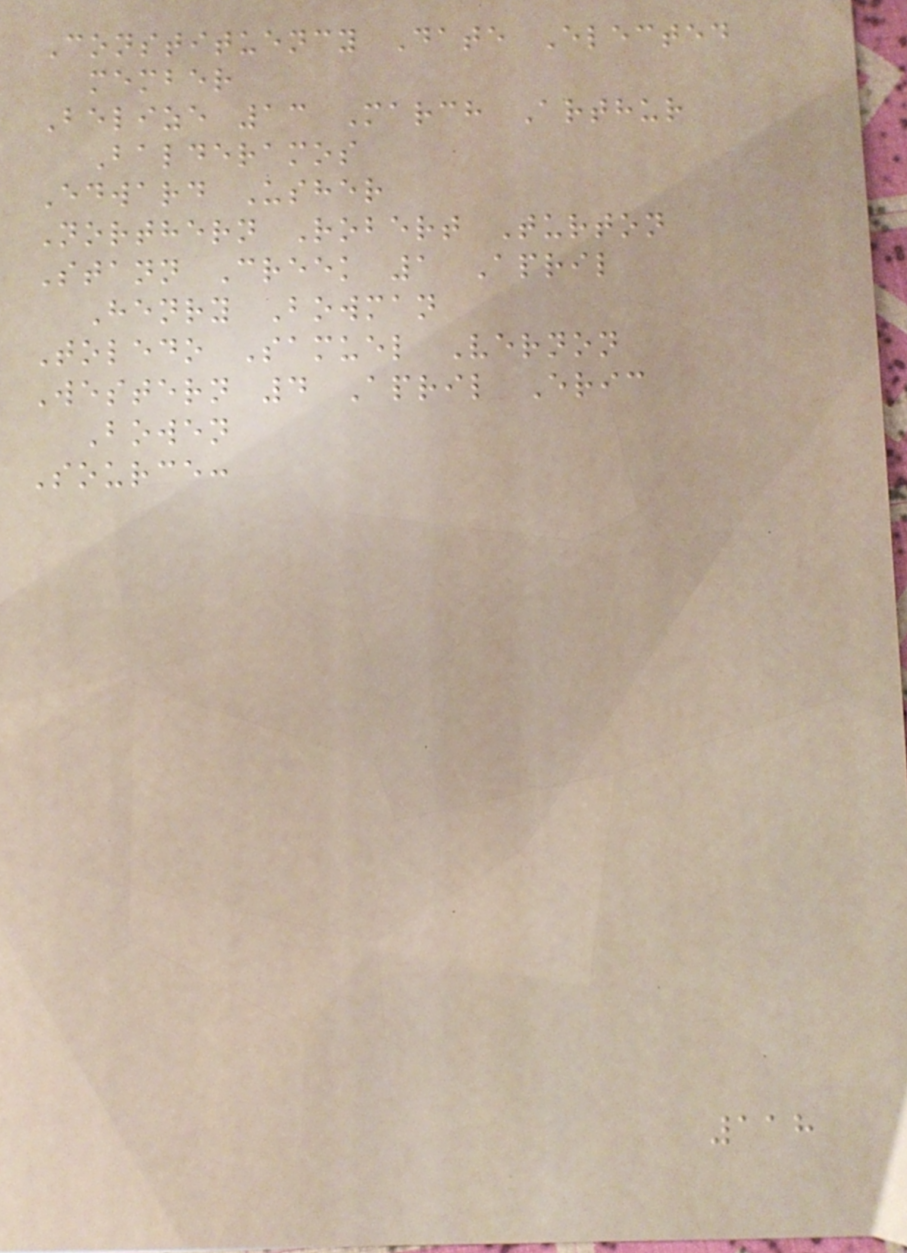Constituency Date Elected
member
Belize 13 March Arthur
Balderamos
Edward Usher
Northern Robert Turton
Stann Creek 1 April
Henry Bowman
Toledo Samuel Vernon
Western 4 April Eric
Bowen
Source:
118
